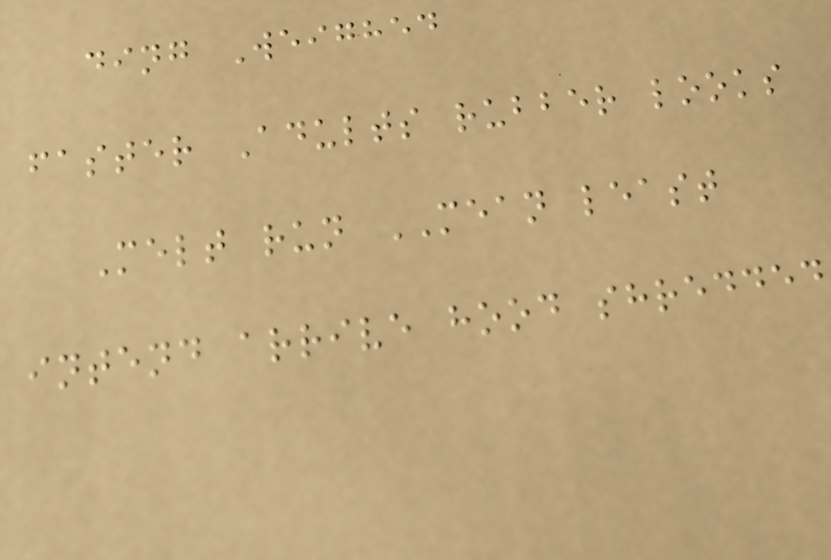ding Weighed
faster Adults rubber looks
Melt run MEAN least
intend arrive hood shredded
